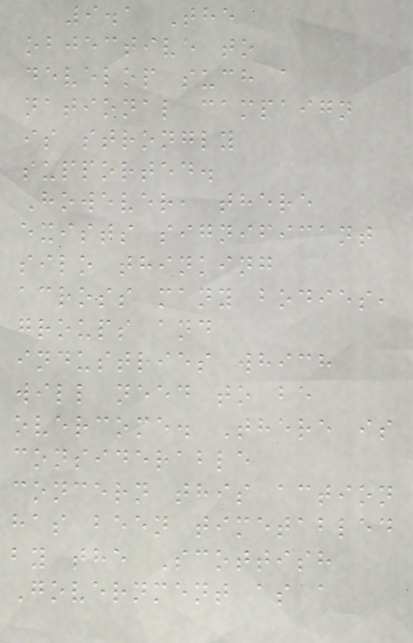9.1 The
objective to
develop such a
national campaign
is strongly
supported.
However, there
exists significant
silo thinking
across many bodies,
groups and
industries which
will need to be
overcome. There is
considerable
concern this action
has been timetabled
by the Scottish
Government as a
